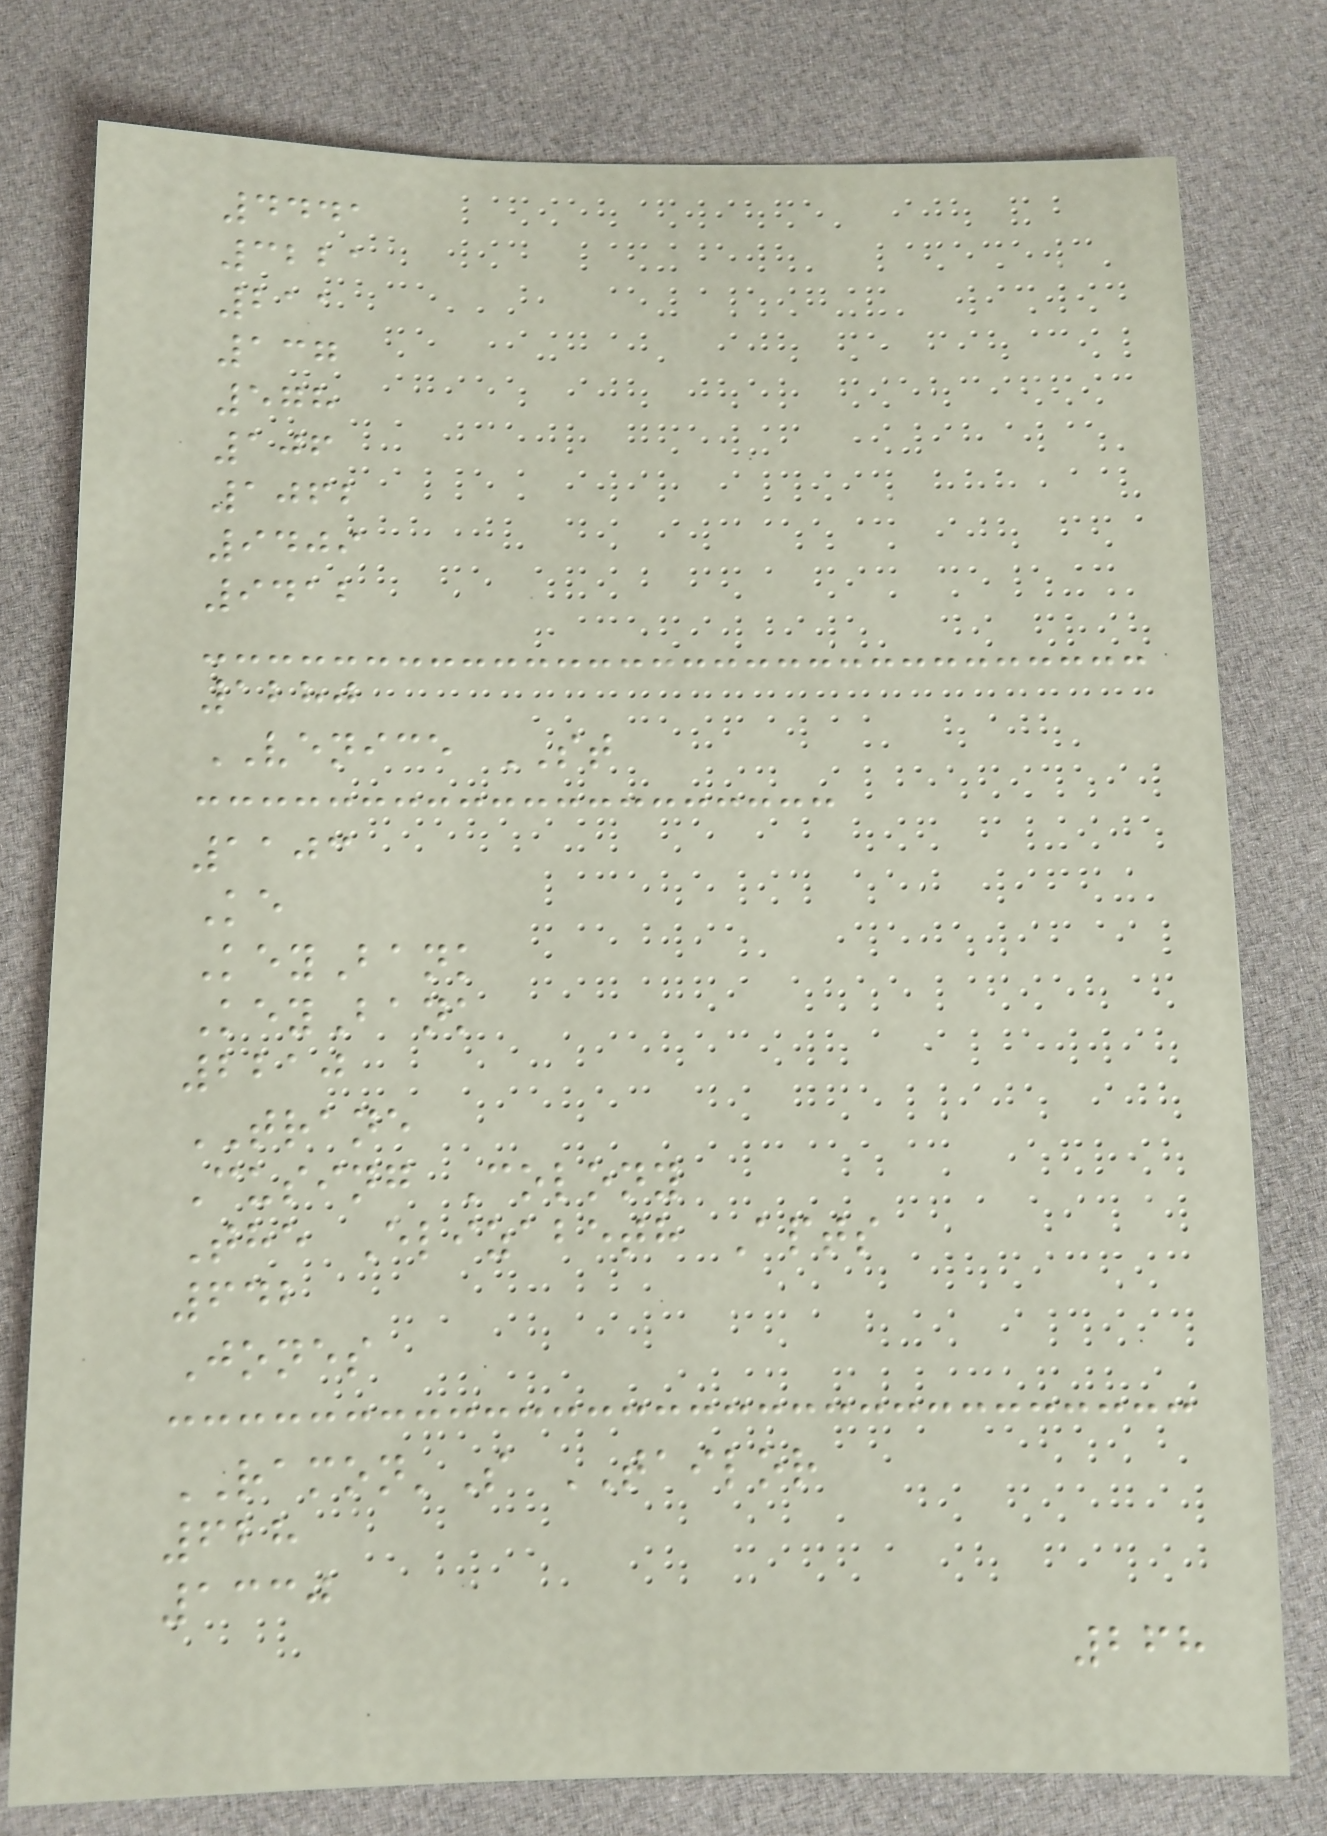4441
3221
211
137
578
106
1062
9409
9412
1280
VENICE ST
1103
Ke
KeyBank
KeyBank
2210
TRANE
Cusing Colony
The Elizabeth Apts
642
Jones
RAMON'S TAILOR
628
1330
268
